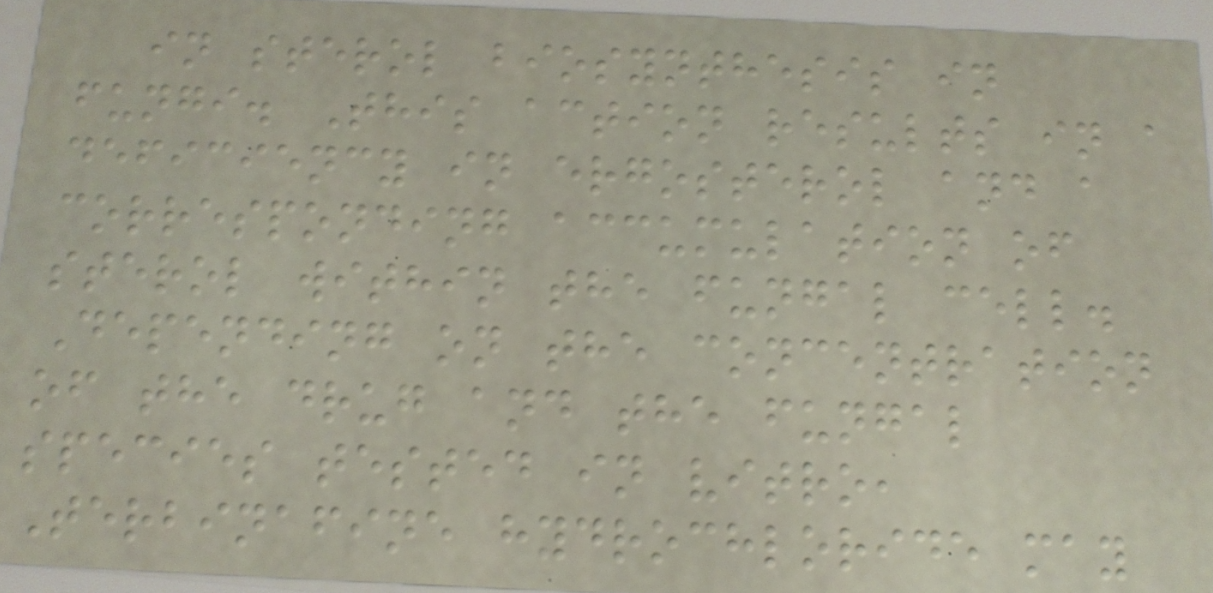in sterol biosynthesis in
fungi. This action results in a
deficiency in ergosterol and a
corresponding accumulation of
sterol within the fungal cell.
Depending on the concentration
of the drug and the fungal
species tested in vitro,
Terbinafine hydrochloride may
